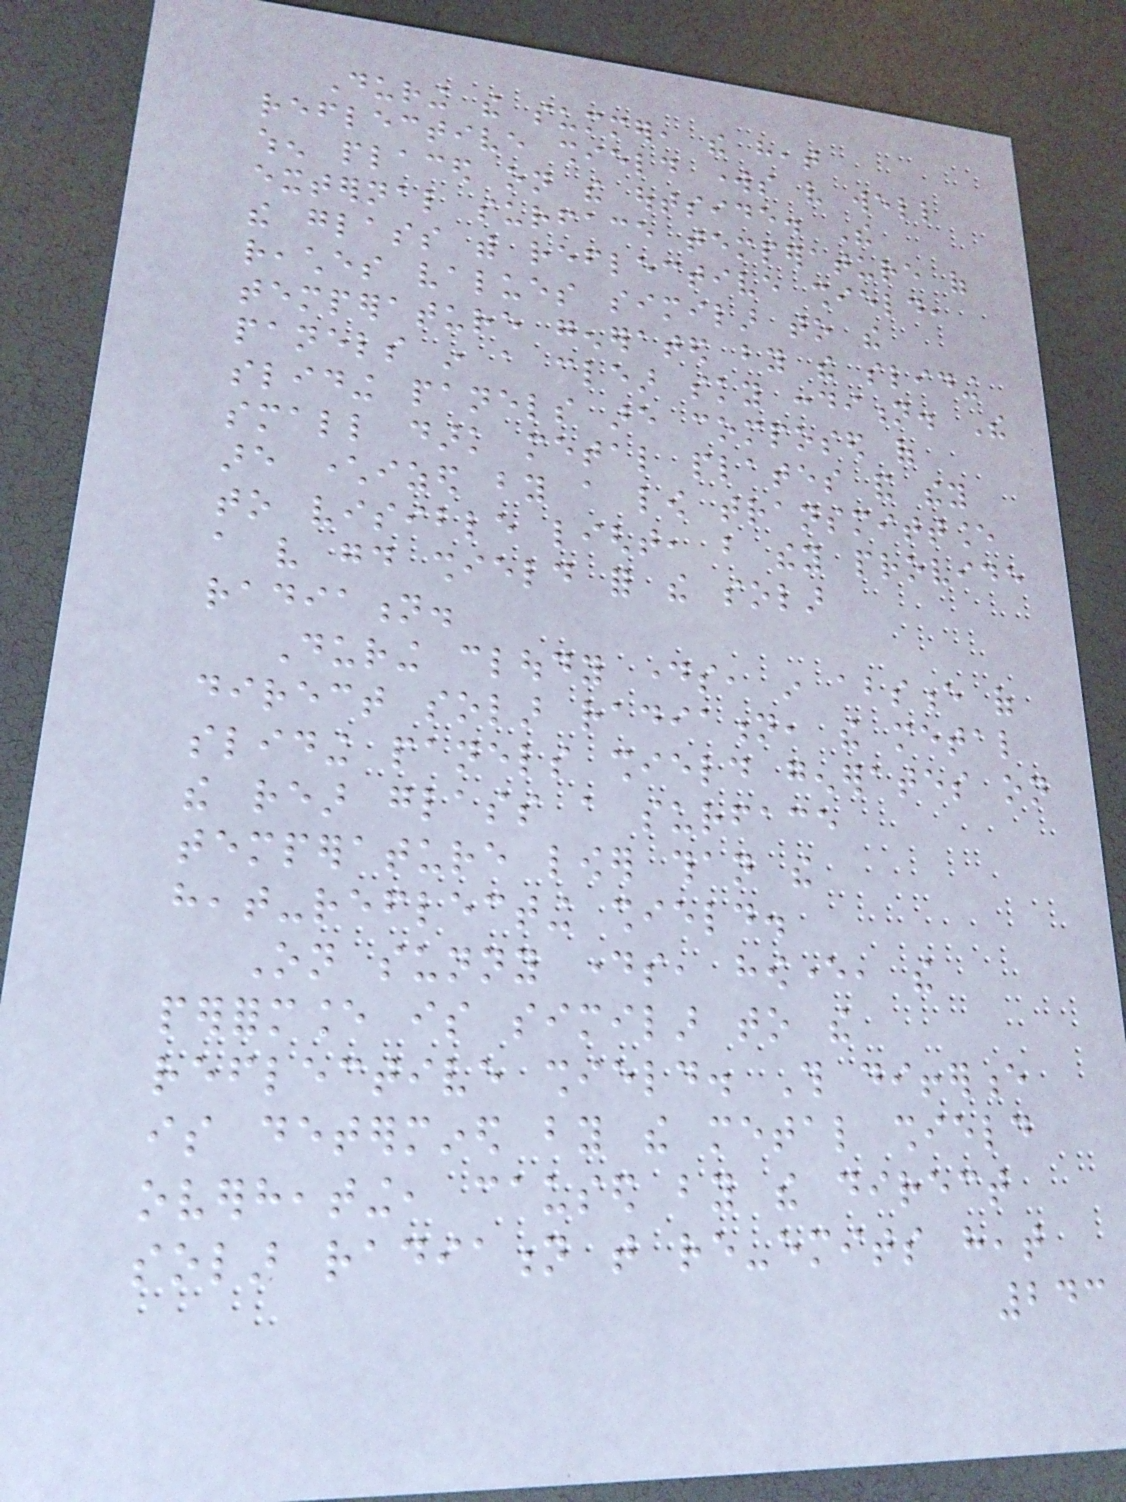During the summer, the heat
reflective shield works very well
when placed on the outside. The
external surface temperature of
the glass with reflective shield,
reaches values similar to the
temperature generated by the sliding
panels in a clear sky condition. The
sliding panels are composed of
small dark metal plates and they
are characterized by a low transmittance
to visible light, but they provide
a very good shield for the solar
radiation.
During cloudy days, in absence of
direct solar radiation, the metal
sliding panels shield generates on
the rear glass a surface
temperature lower than the
heat-reflecting shield.
On sunny days, however, the
performance is similar to the
reflective shield. This difference
is determined by the metal shield
overheating, caused by the direct
solar radiation that re-emits heat
243
